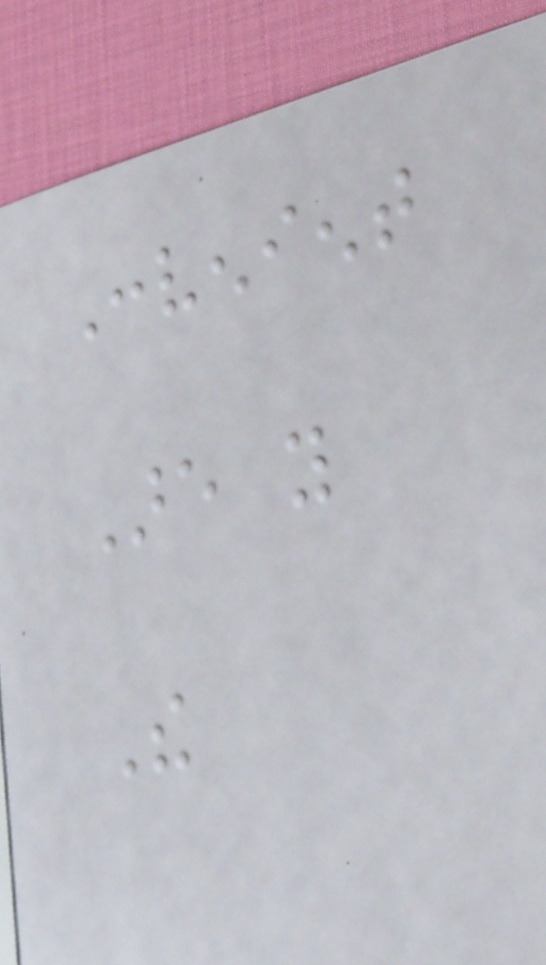Convenient
Are you
The
